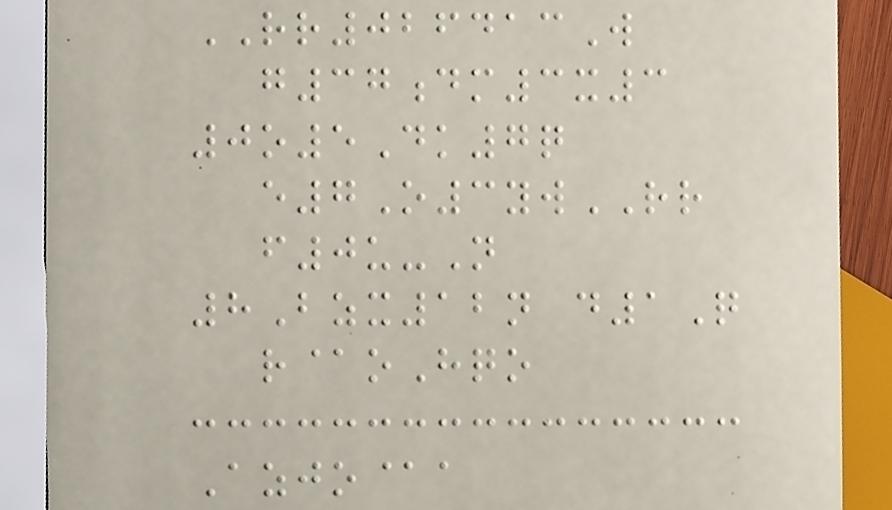RR026413W
g37dm3x3
0o5Dk7q
e7O3ywRR
f0u-N
8Bzx12n d1Q
r@oHqo
Azjo@a
